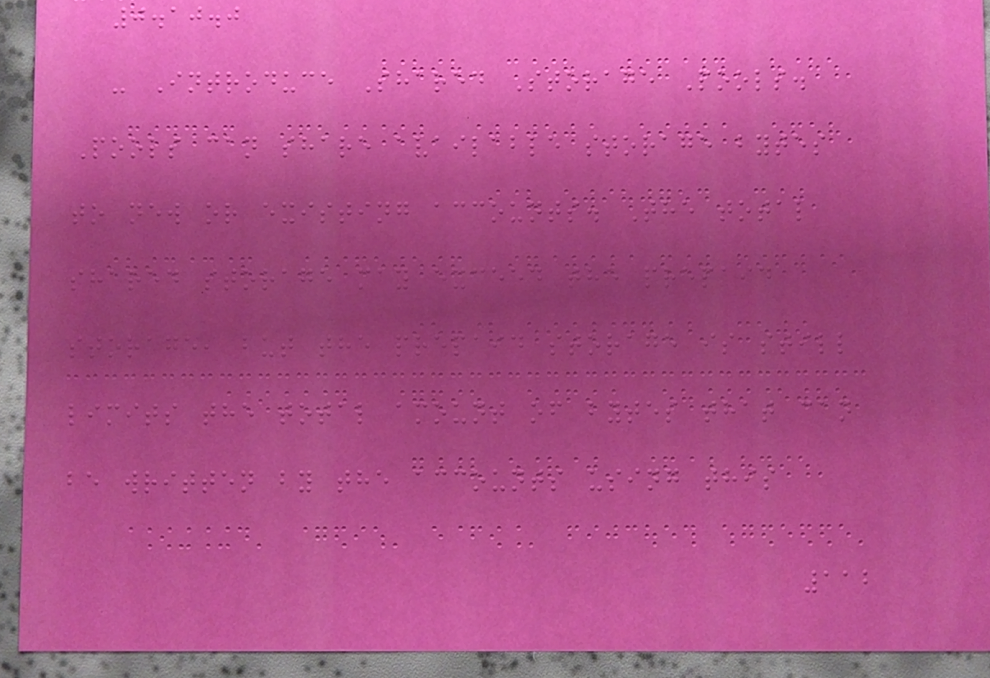0.10.0
- Introduce Shared Storage Pools.
Pools can share available storage bytes
to new or existing accounts. The total
shared storage may exceed the prepaid
storage, but the prepaid storage is still
limits the total amount of bytes that can
be written by the accounts using this
112
